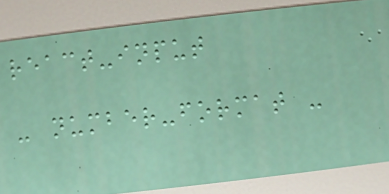react-input
- number-format -
